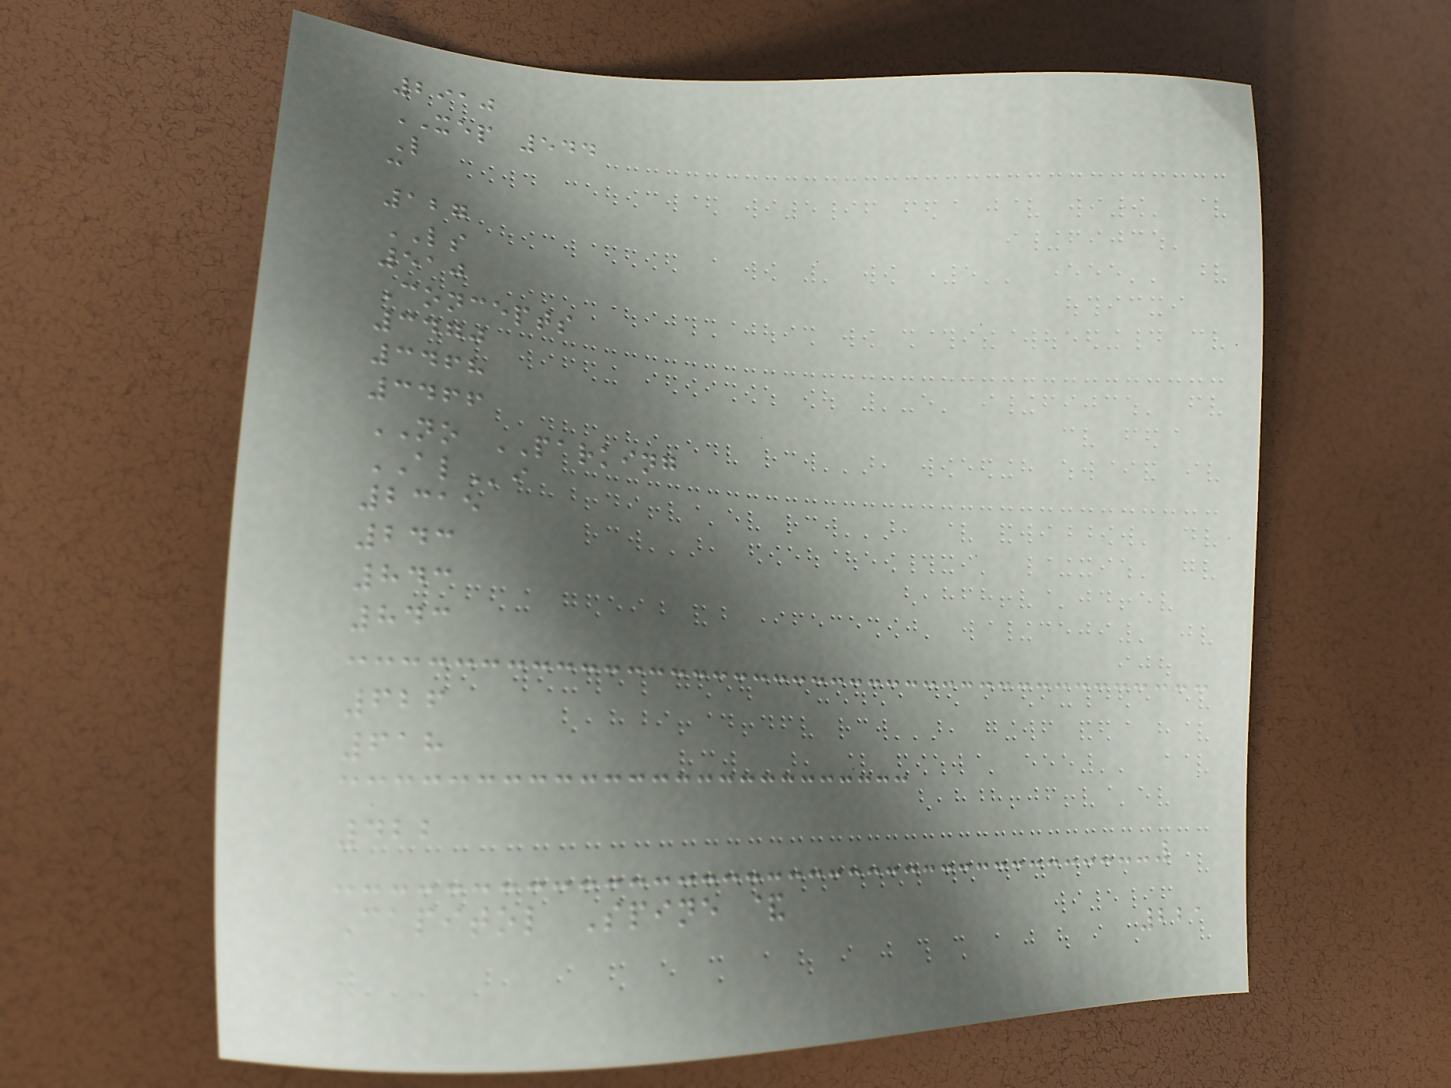2910
XEP 544
L
c
127
LS
510
Concepts
3470
3468
3466
NO PARKING
ALi
2315
243
843
843
626
618
422
Capitol Spine &
221
